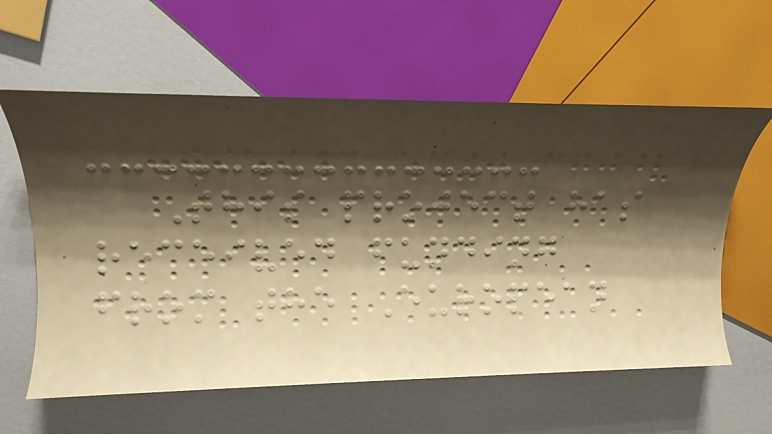This project has
received funding
from the European
